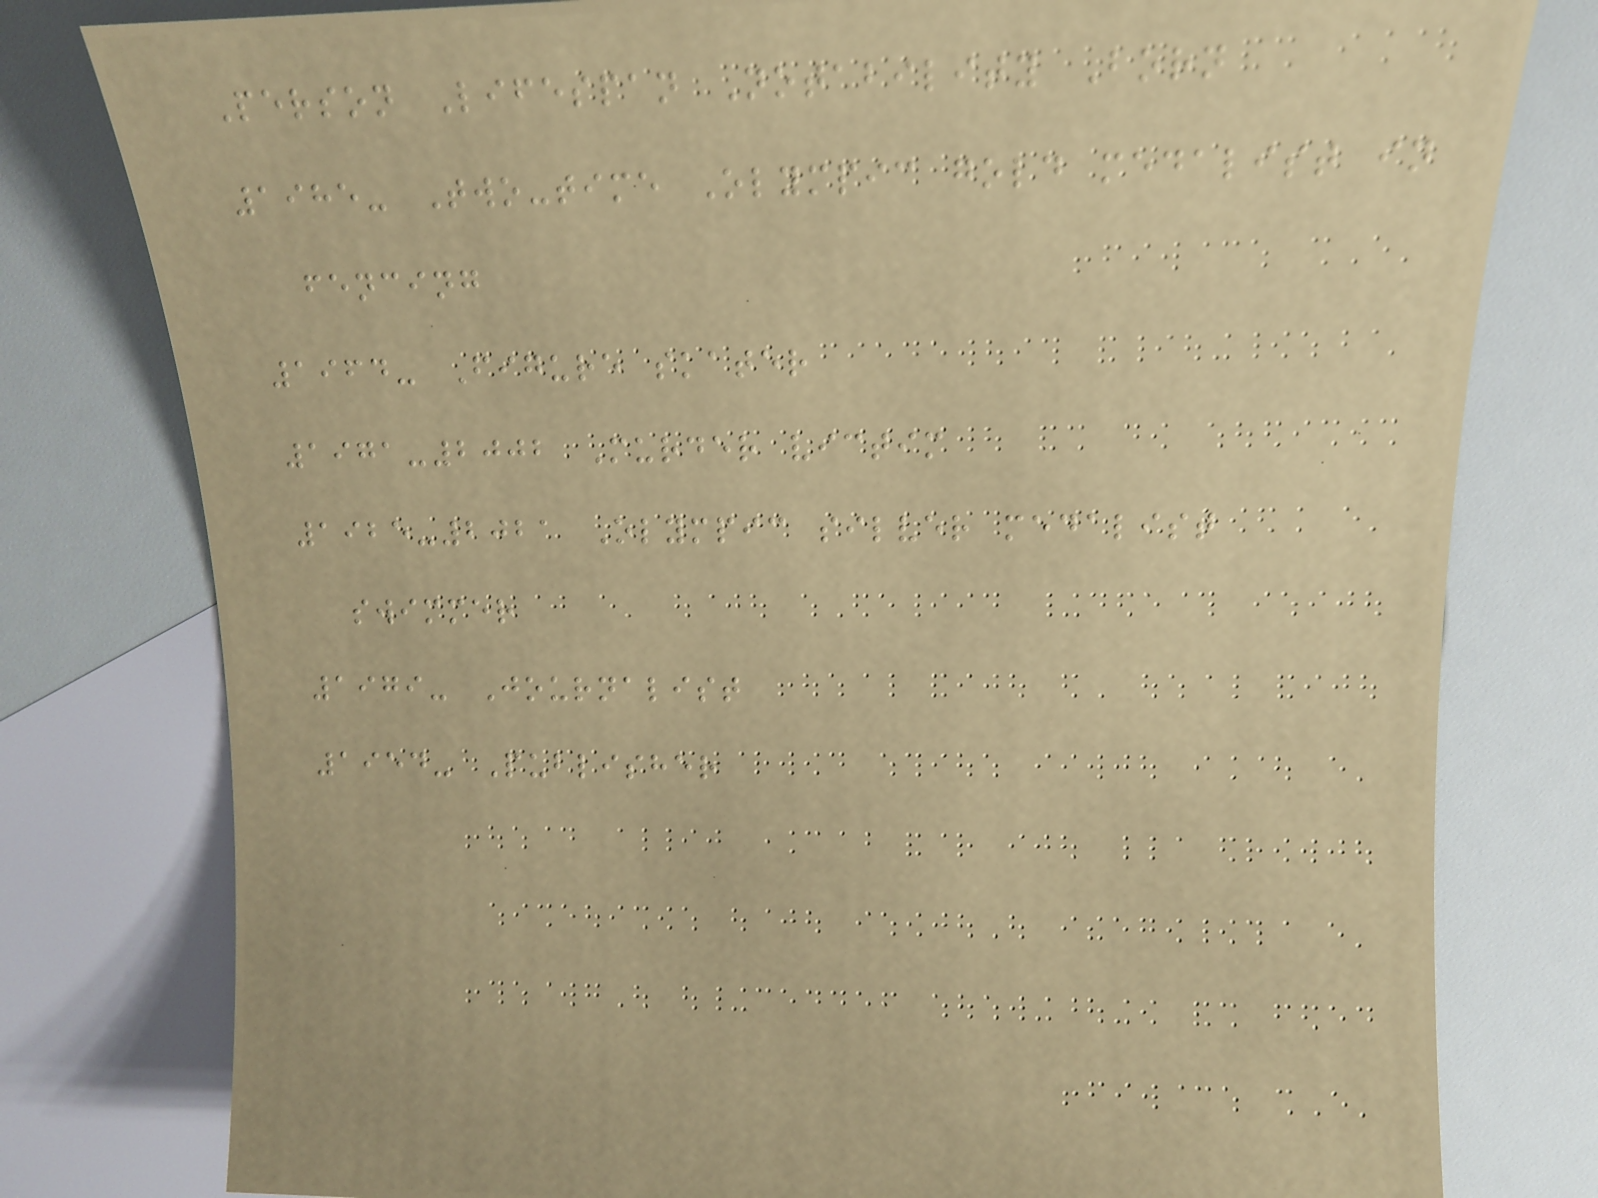Person Lifespan Notability Born
1985- Two-time Olympic gold medalist in
fencing
1964- Figure skater
1971-2002 Murder victim
1925-2021 Olympic silver medalist
swimmer
1979- Journalist
1954- Publisher
